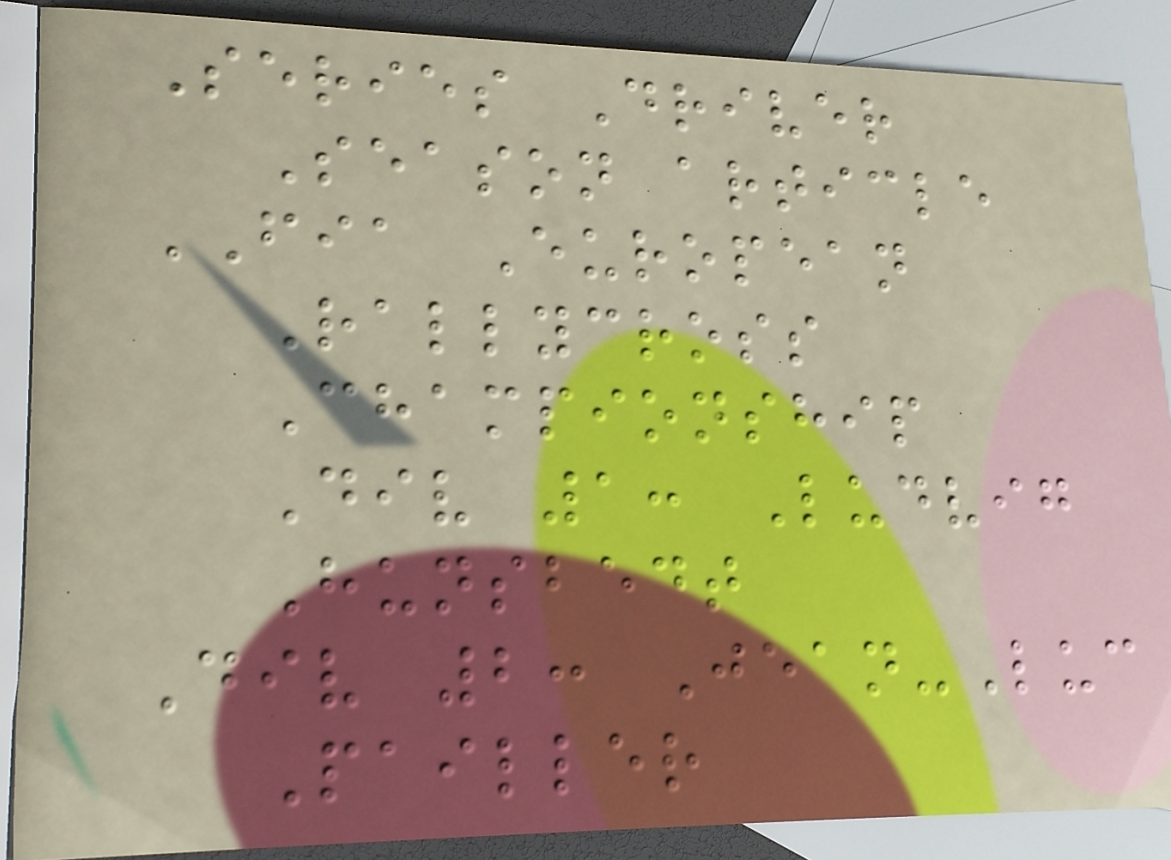Series Driver
Season article
FIA European
Rallycross
Championship
Div 1: Ludvig
Hunsbedt
Div 2: Jean-Luc
Pailler
